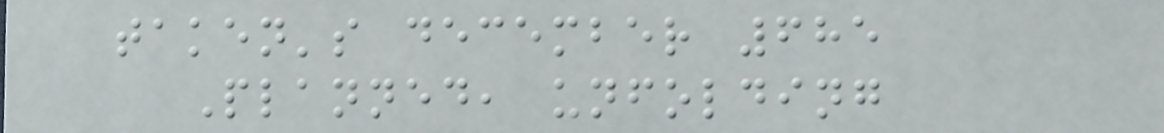taken's december 685
Planned, unfolding
